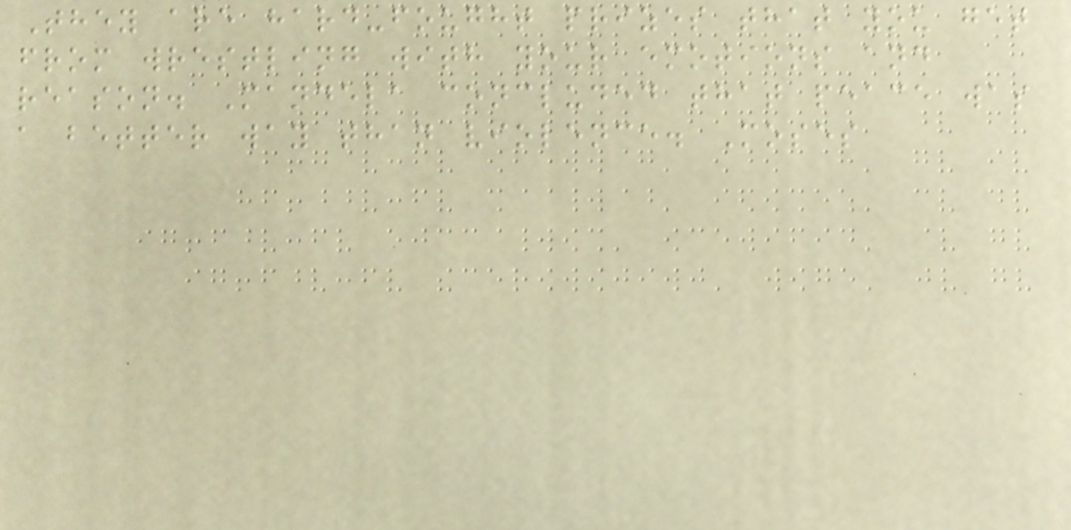They are hard-fought prizes that you get
from wrestling with your emotions and
reason. Mandela concluded that peace was
a better way than violence. Moses
